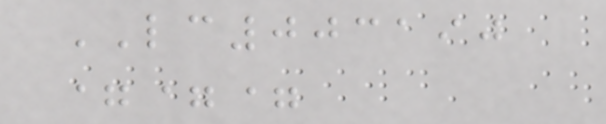LC003190
===
